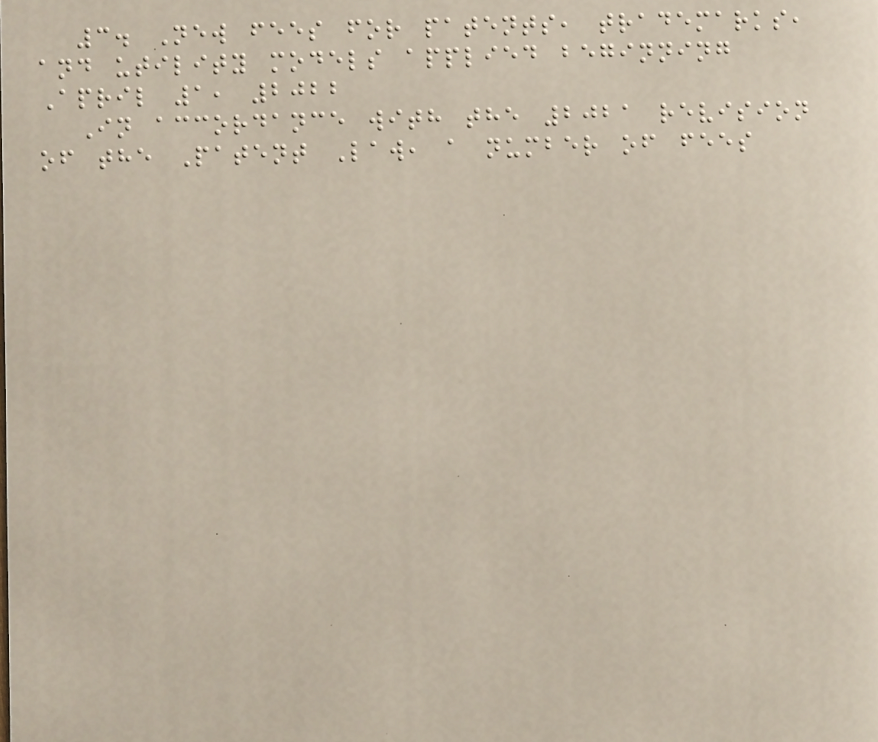3. New fees for patents, trademarks,
and utility models applied beginning
April 1, 2022
In accordance with the 2021 revision
of the Patent Law, a number of fees
